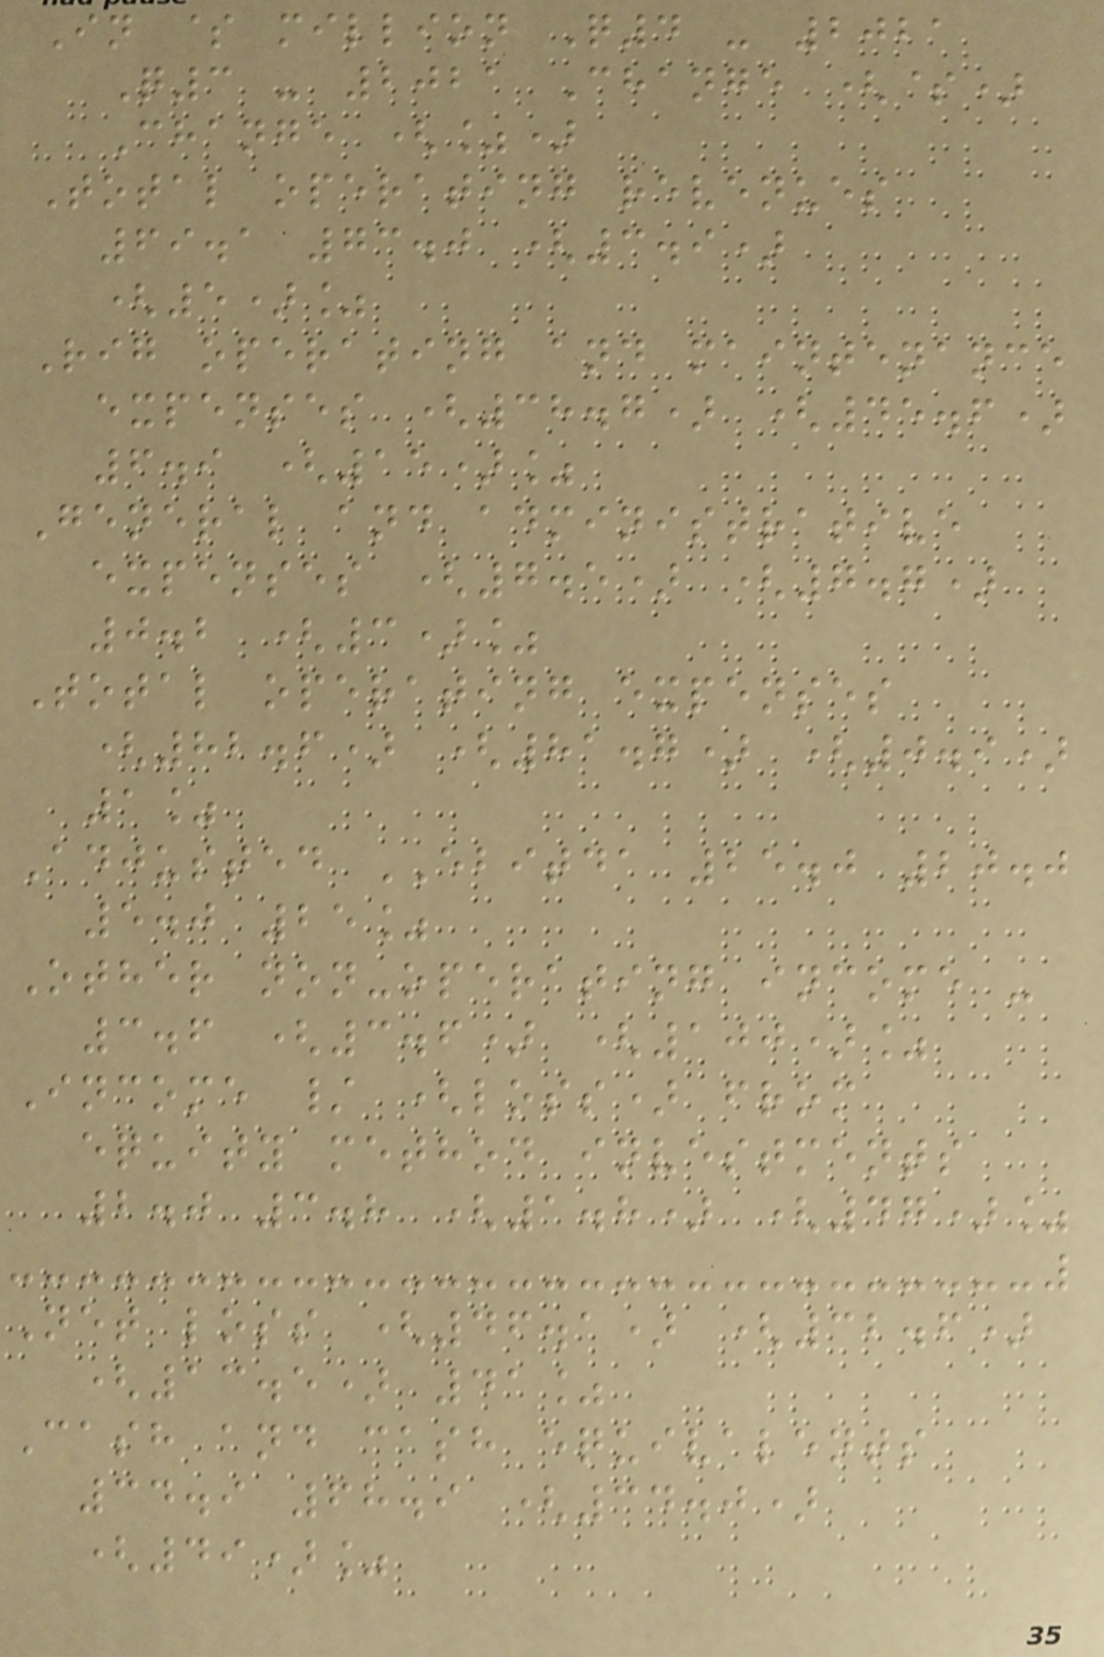In $ million Q4 - 2021
Q3 - 2021 Change ($)
Change (%)
Total operating revenues
69.1 73.0 (3.9)
(5)%
Rig operating and maintenance
expenses (38.7) (45.6)
6.9 (15)%
General and administrative
expenses (7.5) (7.7)
0.2 (3)%
Total operating expenses
(82.6) (81.7) (0.9)
1%
Adjusted EBITDA 25.0 20.0
5.0 25%
Other non-operating income -
3.6 (3.6) (100)%
Income / (loss) from
equity method investments
2.0 3.8 (1.8) (47)%
Net loss (46.1) (32.6)
(13.5) 41%
Cash and cash equivalents
34.9 68.9 (34.0)
(49)%
